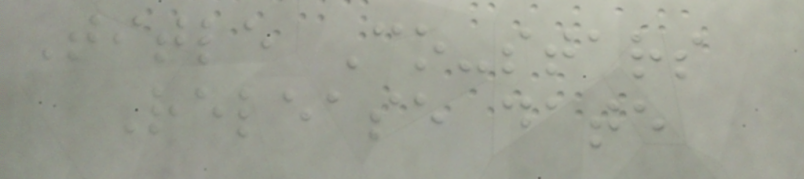Title Co-stars
Release date
